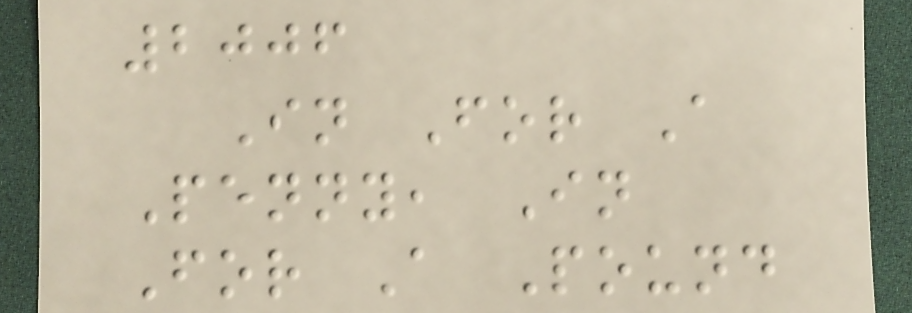2006
In For A
Penny, In
For A Pound
